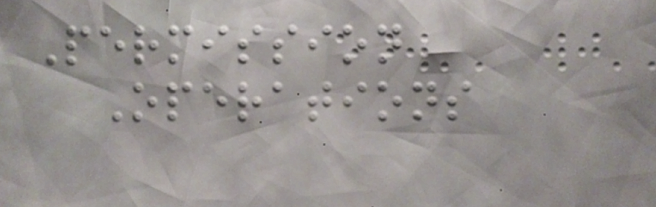Permission
Operations
